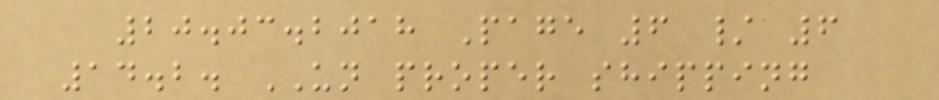20.03.2018 Page 6 / 6
14.2. UN proper shipping
